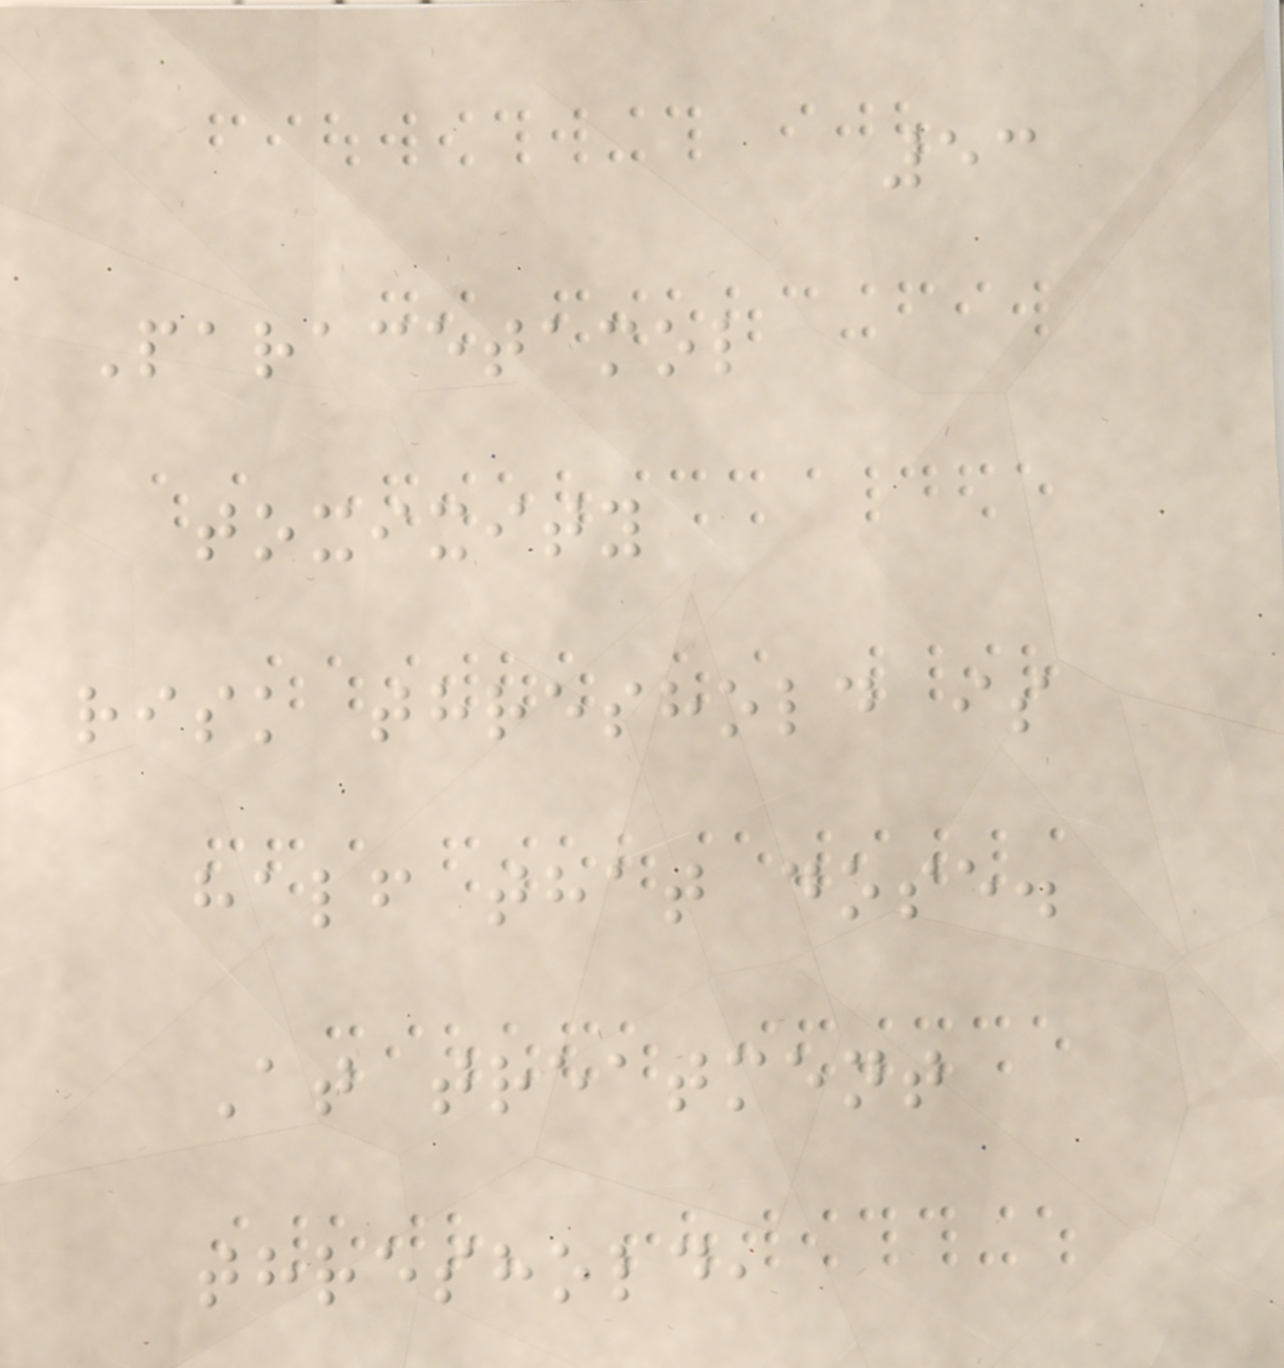53
Paracetamol
toxixity
risk threshold is
half that dose.
At treatment
threshold,
